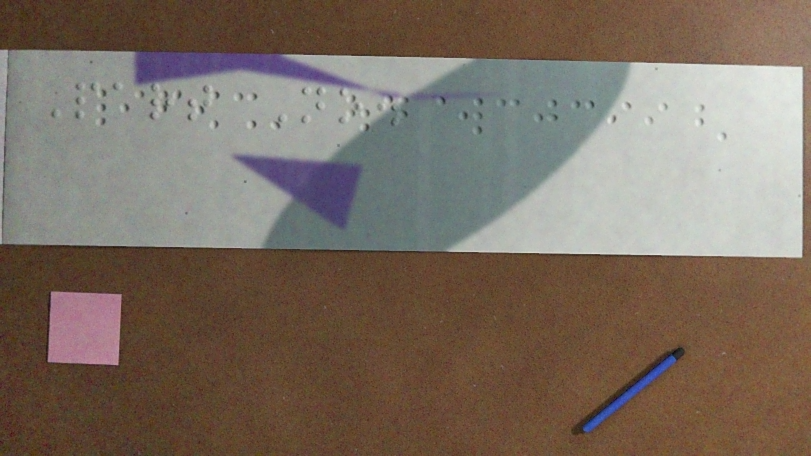Part No.
